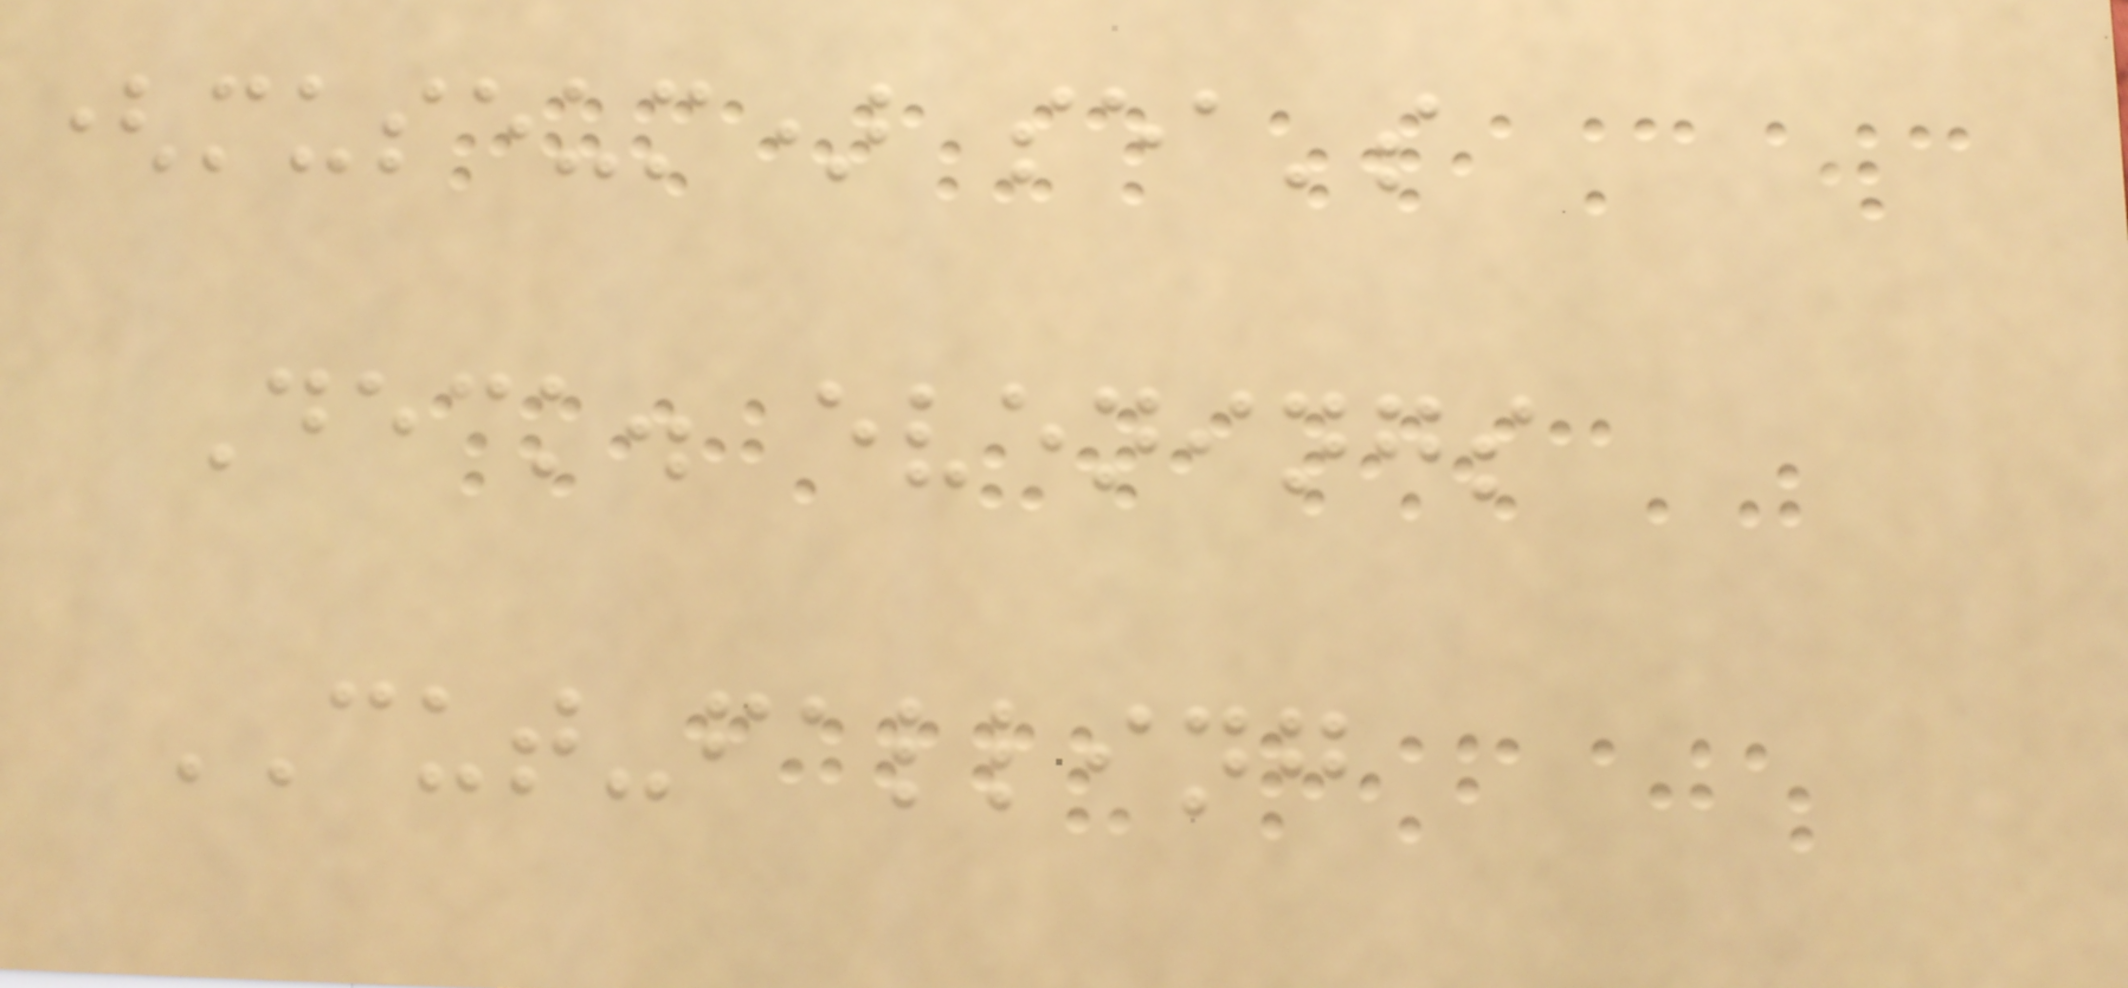(museum) sea's
Deck. evenings
CUT-falling
